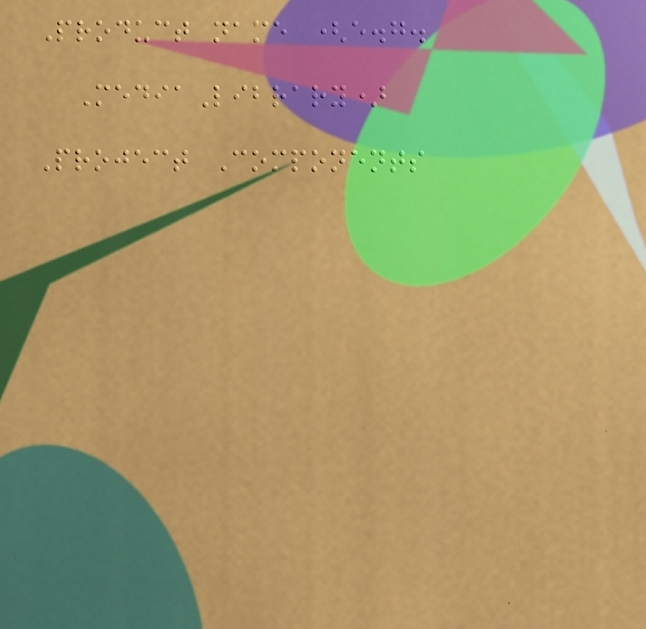Product name (e.g.
MediaLibrary)
Project Components
